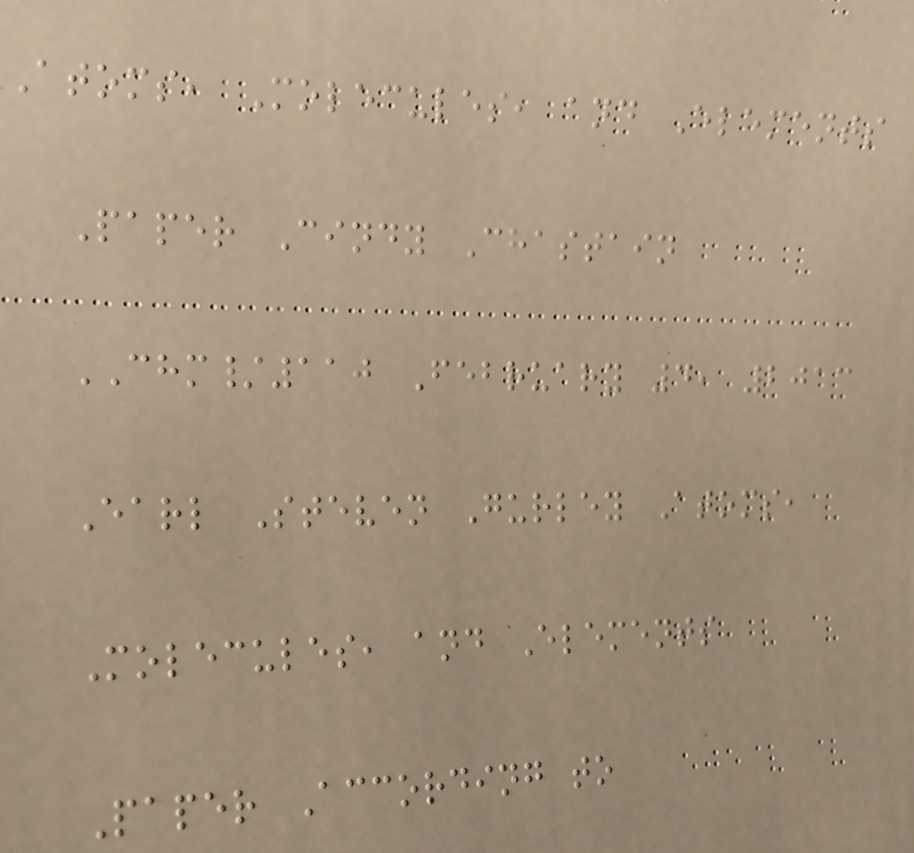Atoms, Molecules, and Elements
Paper Cindy Chastain
CHM/110 February 4, 2013
Earl Steven Gurley Atoms,
Molecules, and Elements
Paper According to
